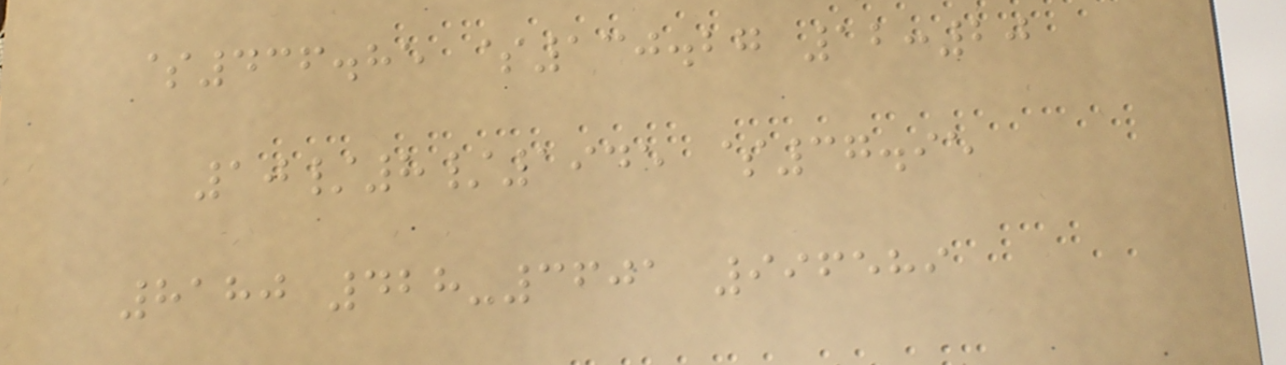$436.85 $130.27 12:20
10/8/1945 $37.95
8180 428-3601 996589
